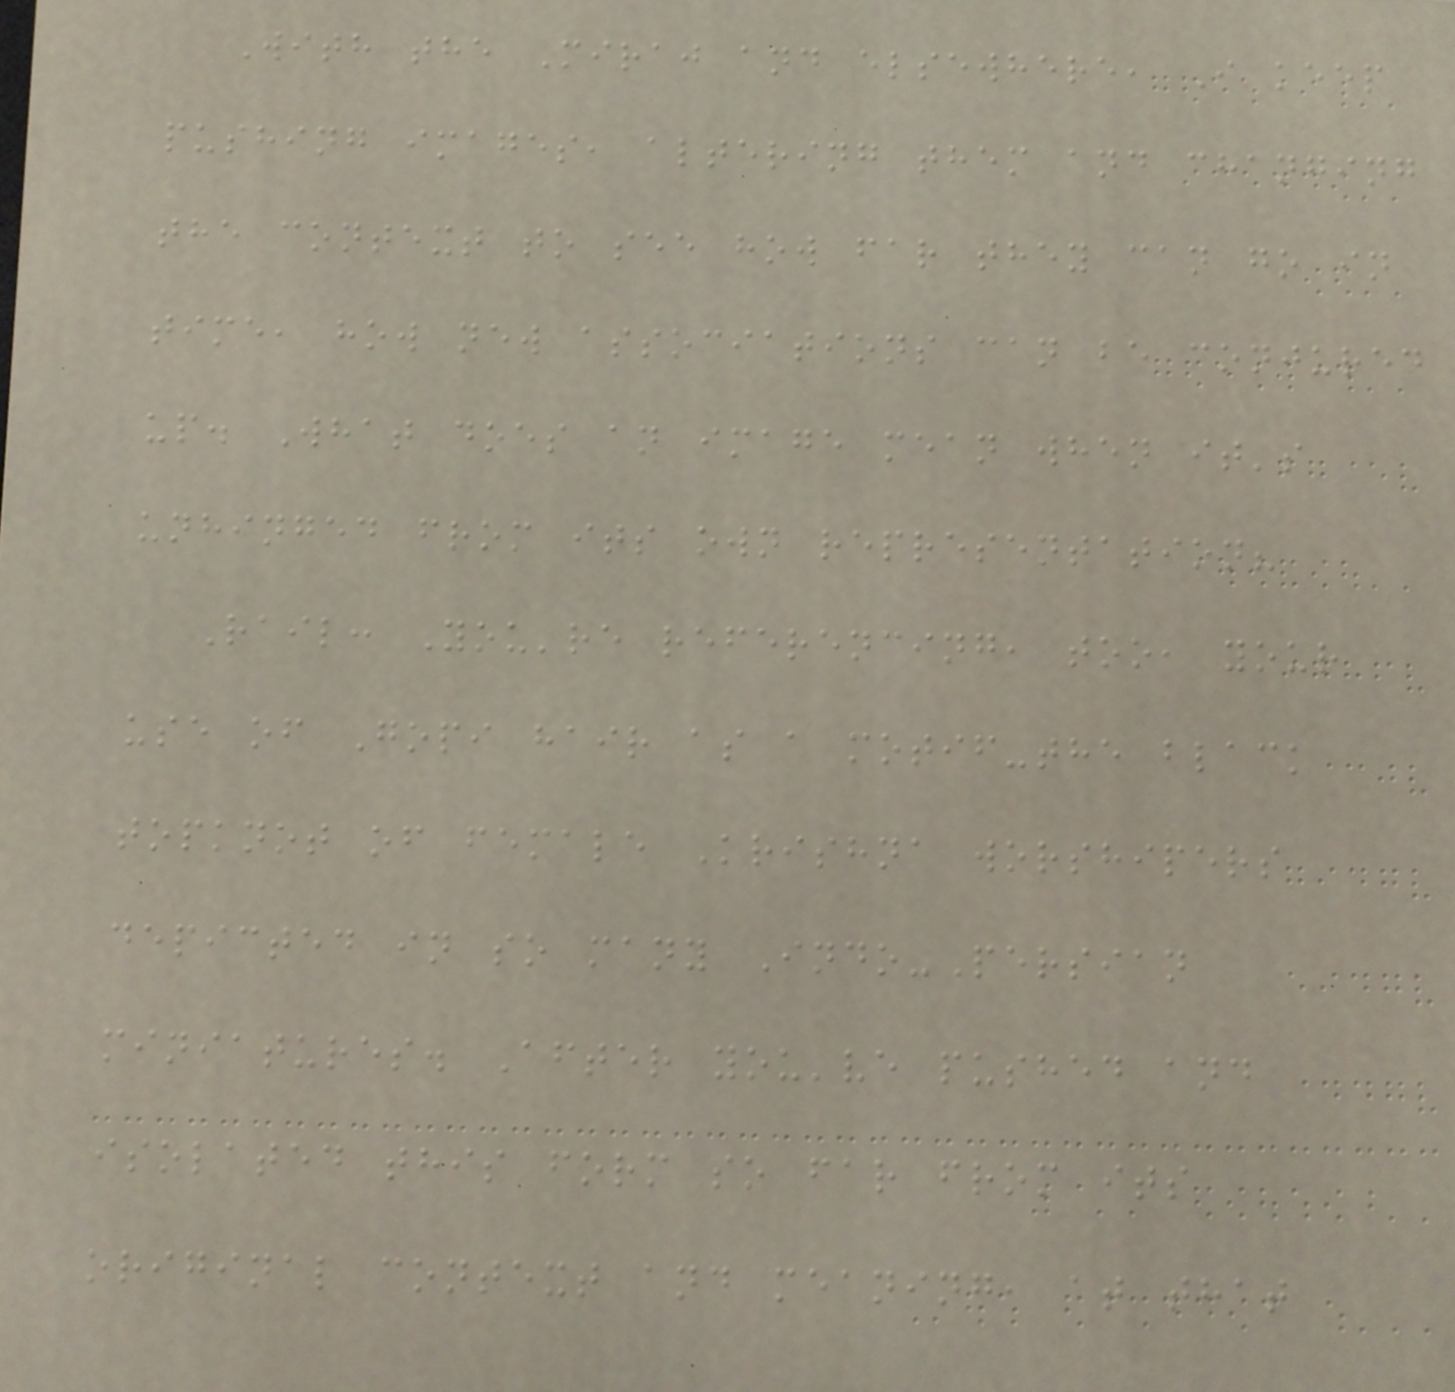With the Miraj and elsewhere, I keep
pushing images, altering them and changing
the context to see how far they can go in
time, how new associations can be conjured
up. What does an image mean when it's
unhinged from its own representation?
Rail: You're referencing, too, your
use of Gopi hair as a motif-the black
topknot of female Krishna worshipers
depicted in so many Indo-Persian
miniatures. After you've pushed and
isolated this form so far from its
original context and meaning, at that
